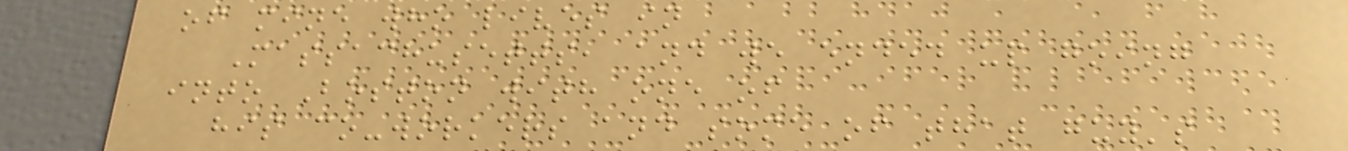of mine who lives in
Massachusetts, and we ended up going
into Boston with one of
his co-workers and some of that guy's
